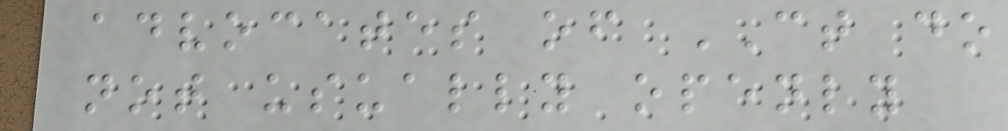advocates of CT do
not usually openly
